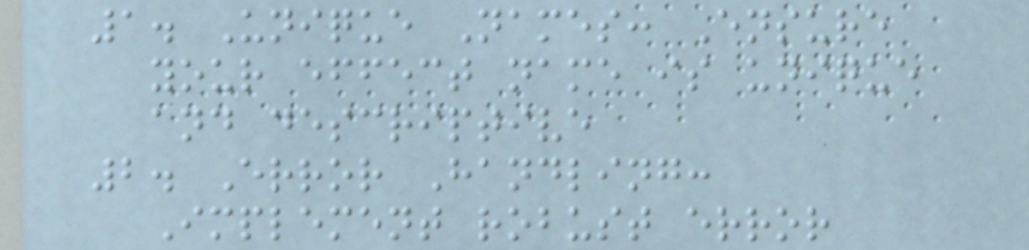1. Unique Names: Ensure
your effect name is unique
and descriptive
2. Error Handling:
Implement robust error
